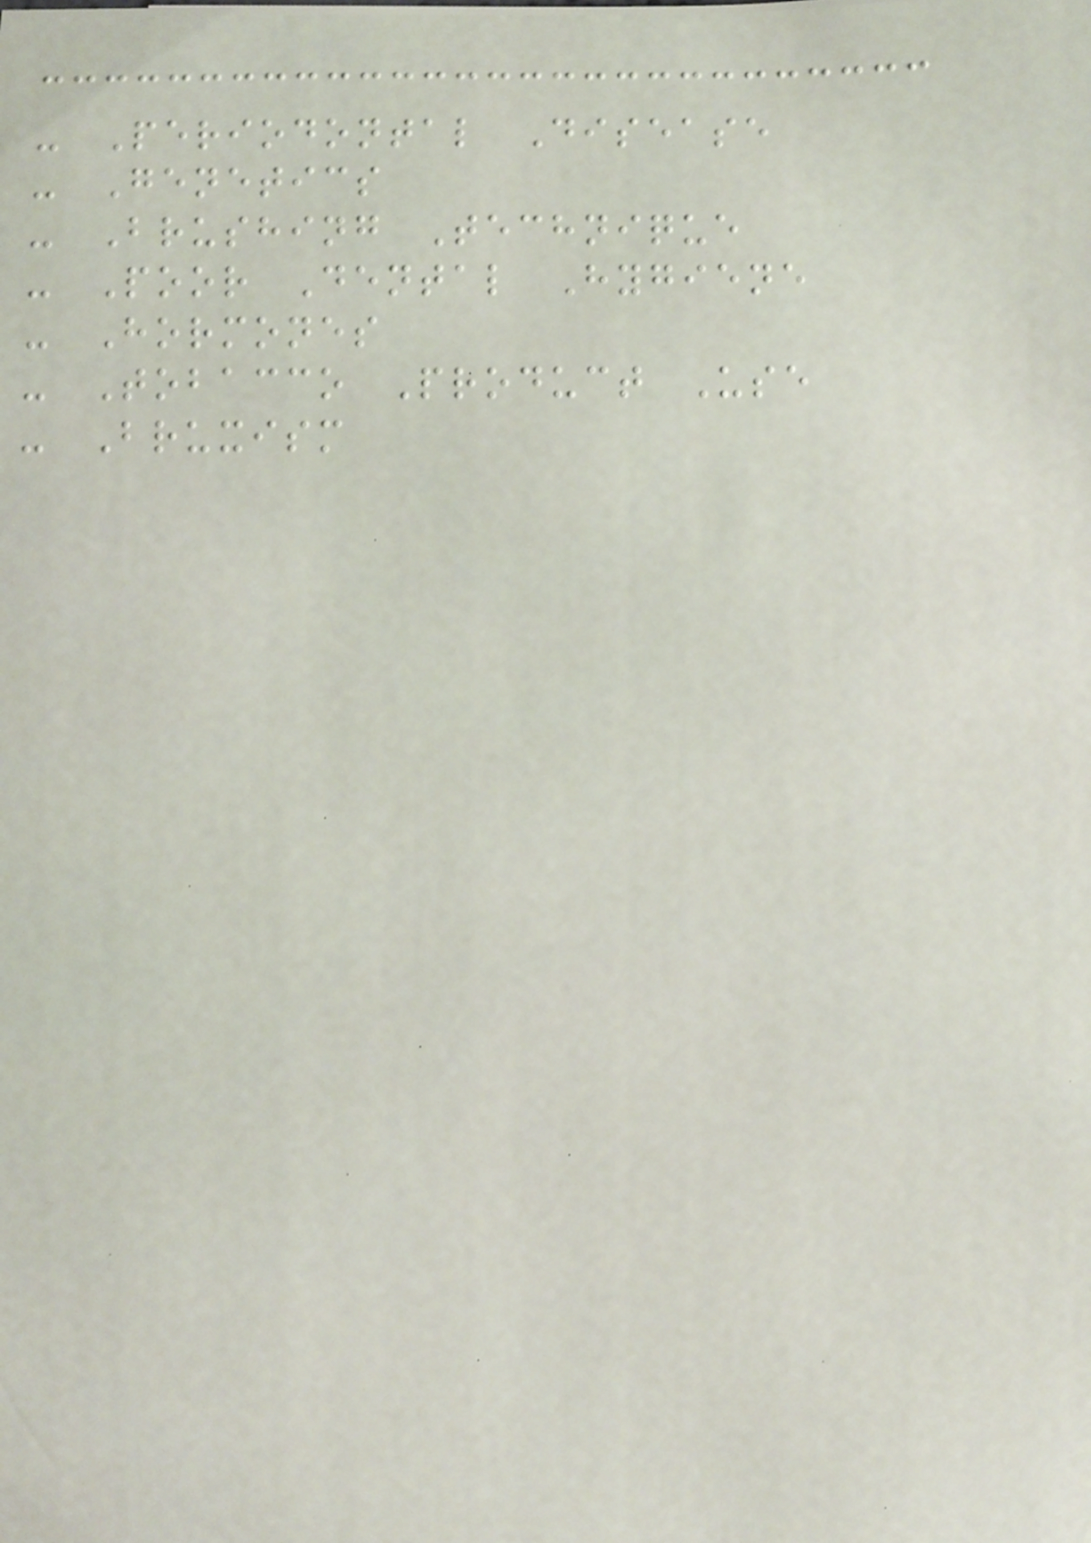- Periodontal Disease
- Genetics
- Brushing Technique
- Poor Dental Hygiene
- Hormones
- Tobacco Product Use
- Bruxism
